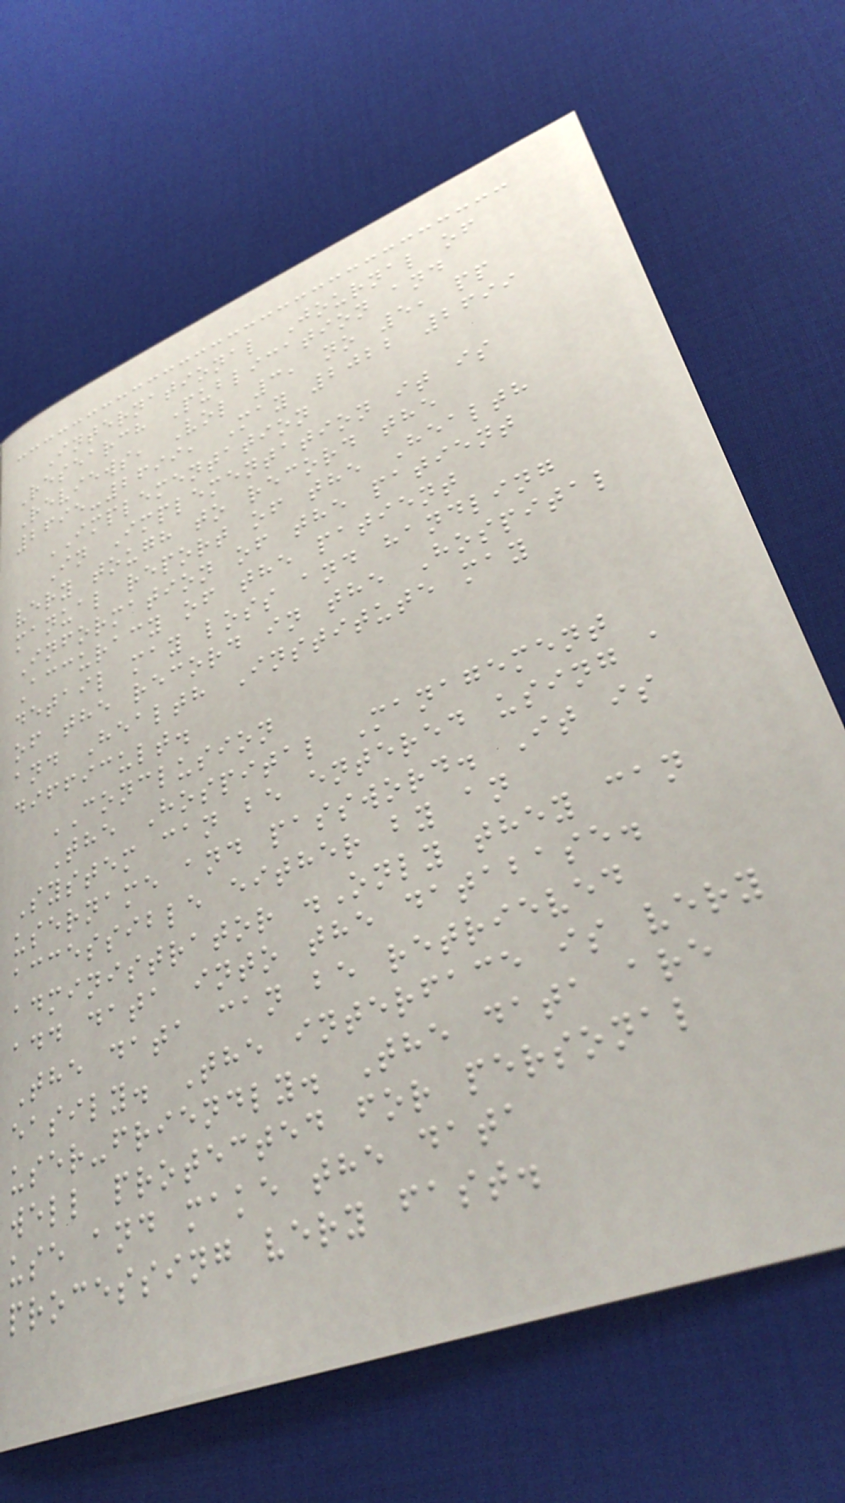International Journal of
Research Publication and
Reviews, Vol 3, no 5, pp
2695-2699, May 2022 2699
IMPLEMENTATION
In Implementation it is
very tough to record the
manual report of the Health
Information of the patient
Accuracy of the patient
detail may loss and handling
of the record in the Hospital
and Health Institute may
difficult.
CONCLUSION
The Hospital Management
System can be entered using a
username and password. It is
accessible either by an
administrator .Only they can
add data into the database.
The data can be retrieved
easily. The interface is very
user-friendly. The data are
well protected for personal
use and make the data
processing very fast.
